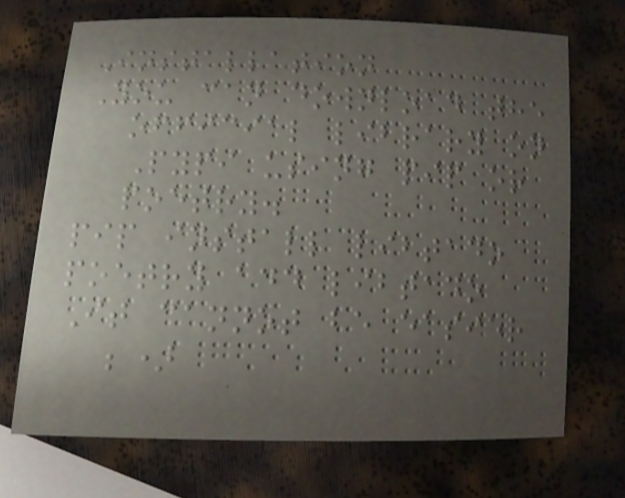Installation
You can download the
official library on
Pypi using pip or
poetry.
pip install libtado
poetry add libtado
It cannot be easier
;)
